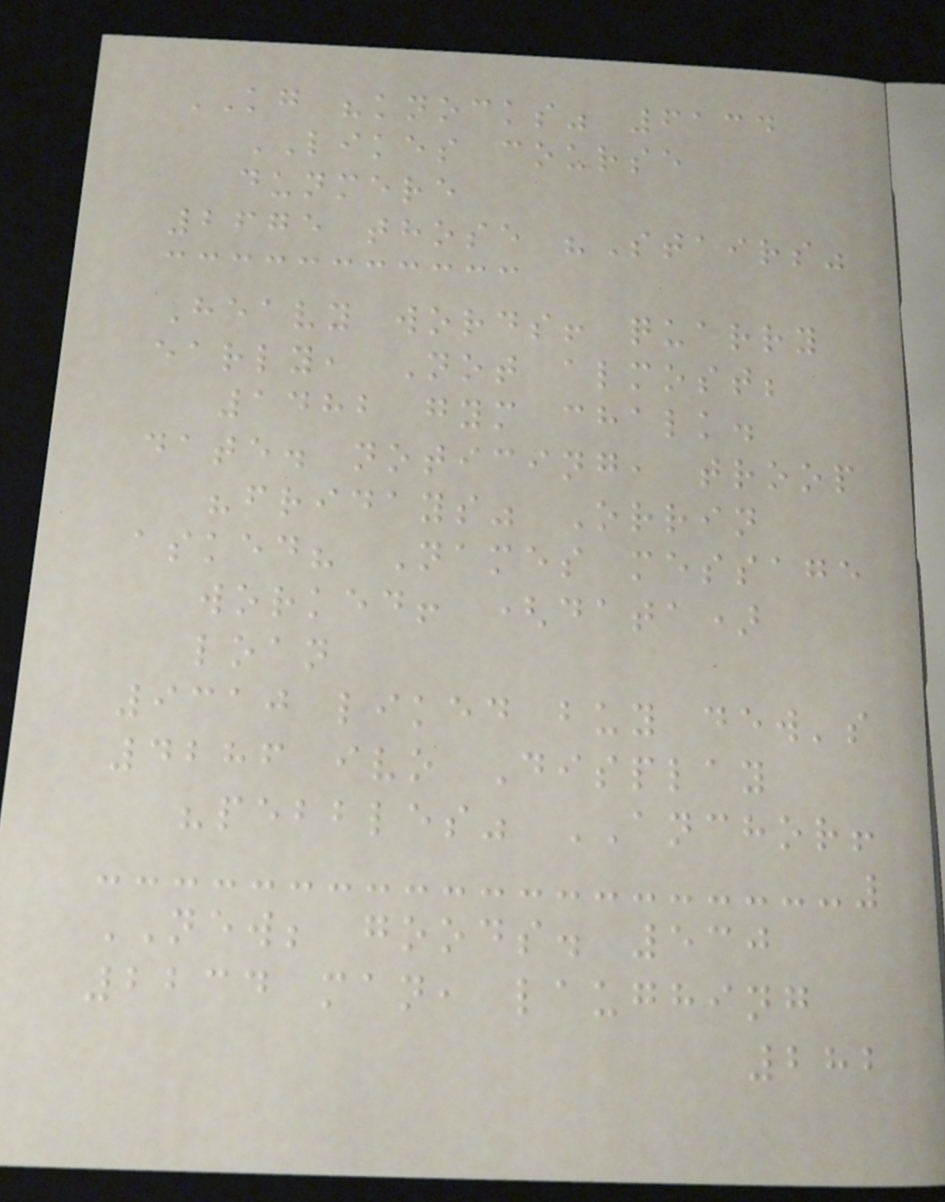KG "knocks" 6134
LIKES course
dunmere
2675 those "Stairs"
Heavy words! quarry
early, Not almost;
1482 gym chalk.
date. noticing, troop
"fridays" Orrin
asked? Names message
worked! (data)
loan
9310 liked buy dew's
4286 ivo Display
"pebbles" ANCHOR!
NEW; goods. 530
2234 man, laughing
282
